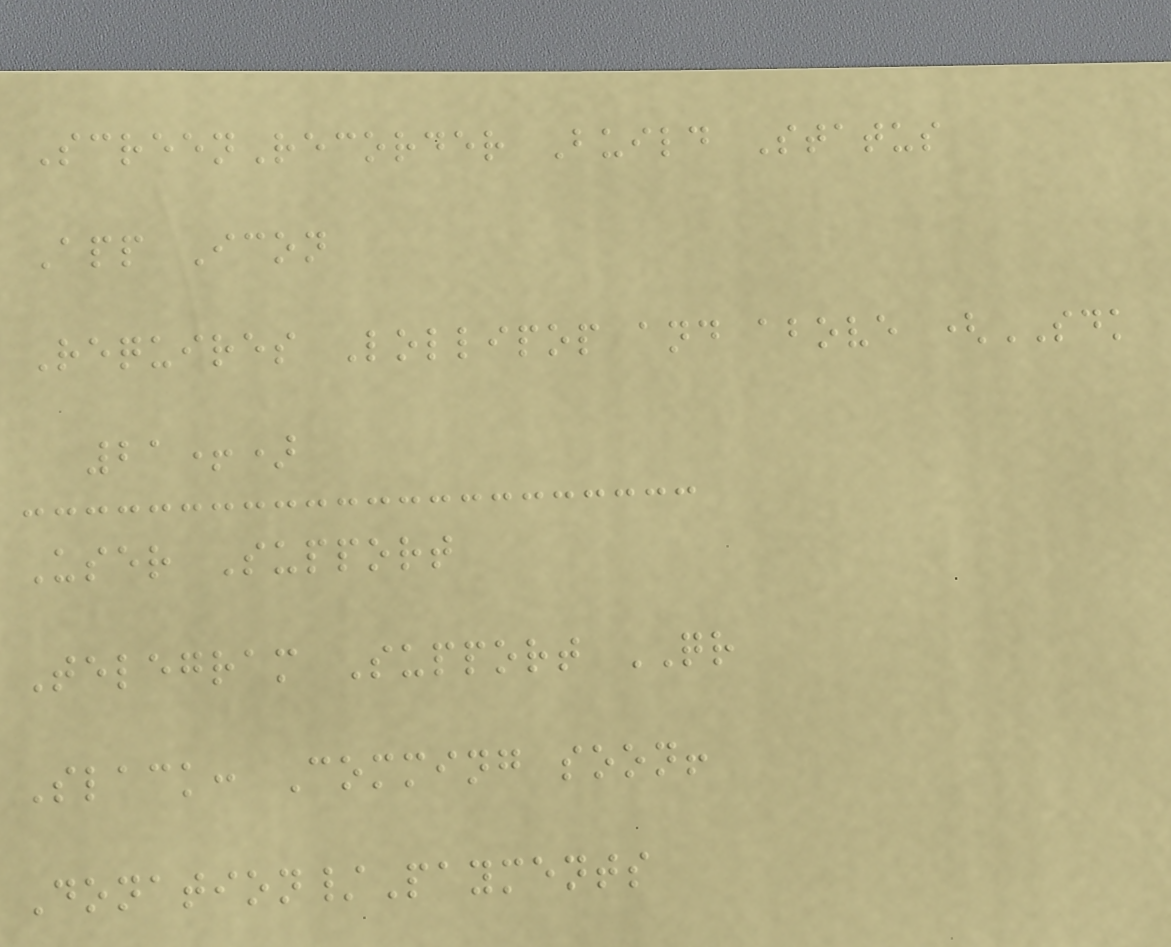ScreenRecorder Build Status
App Icon
Requires Lollipop and above (SDK
21+)
User Support
Telegram Support QR
Slack: Comming soon!
Donation/Payments
